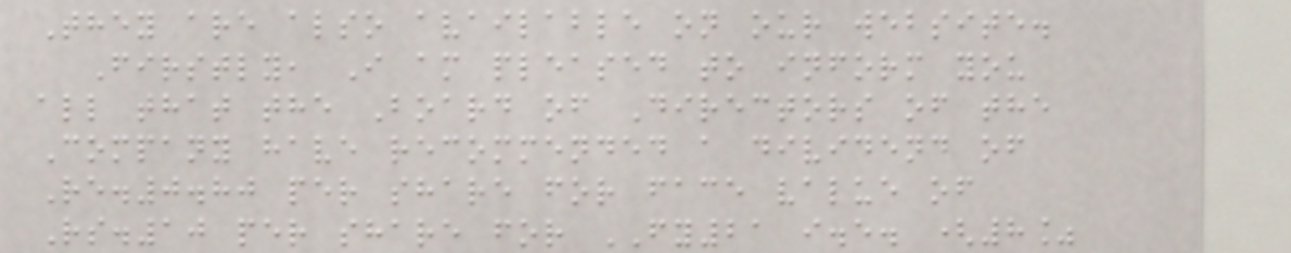They are also available on our website.
Firstly, I am pleased to inform you
all that the Board of Directors of the
Company have recommended a dividend of
Re.0.80 per share for face value of
Rs.10 per share for FY21 i.e. (8%
